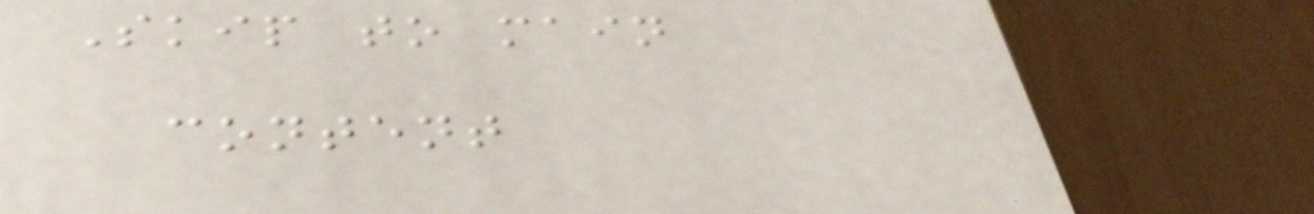Skip to main
content
